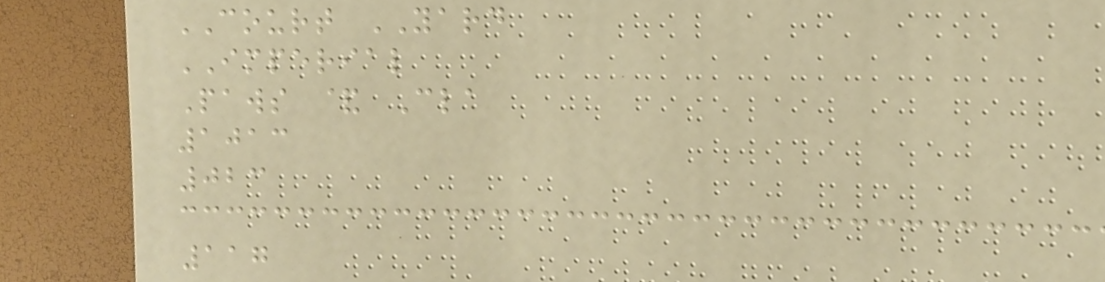COURT YARD
IMPERIAL
Paws & Cla
1013
023
117
